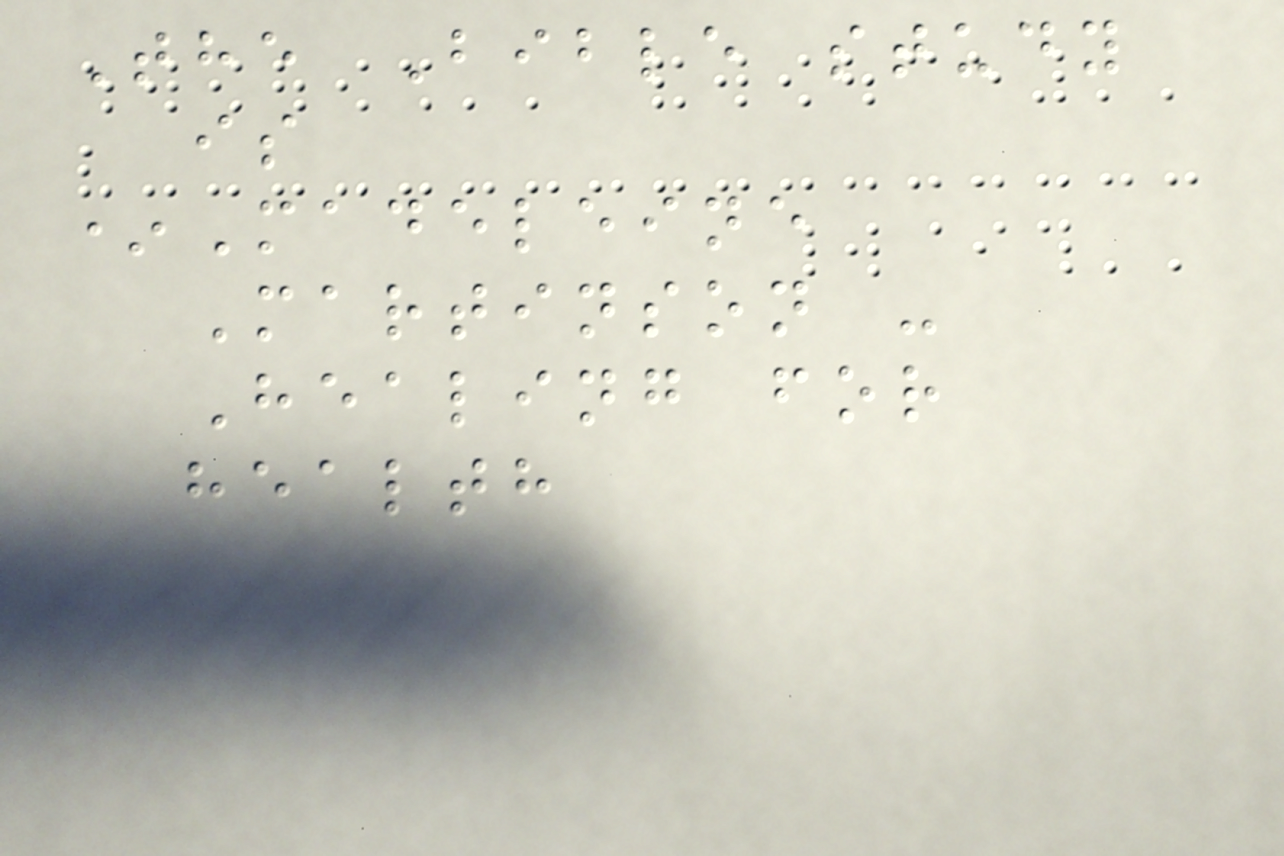The Bible study
is
*Madeleine
Martinson -
Healing for
health
